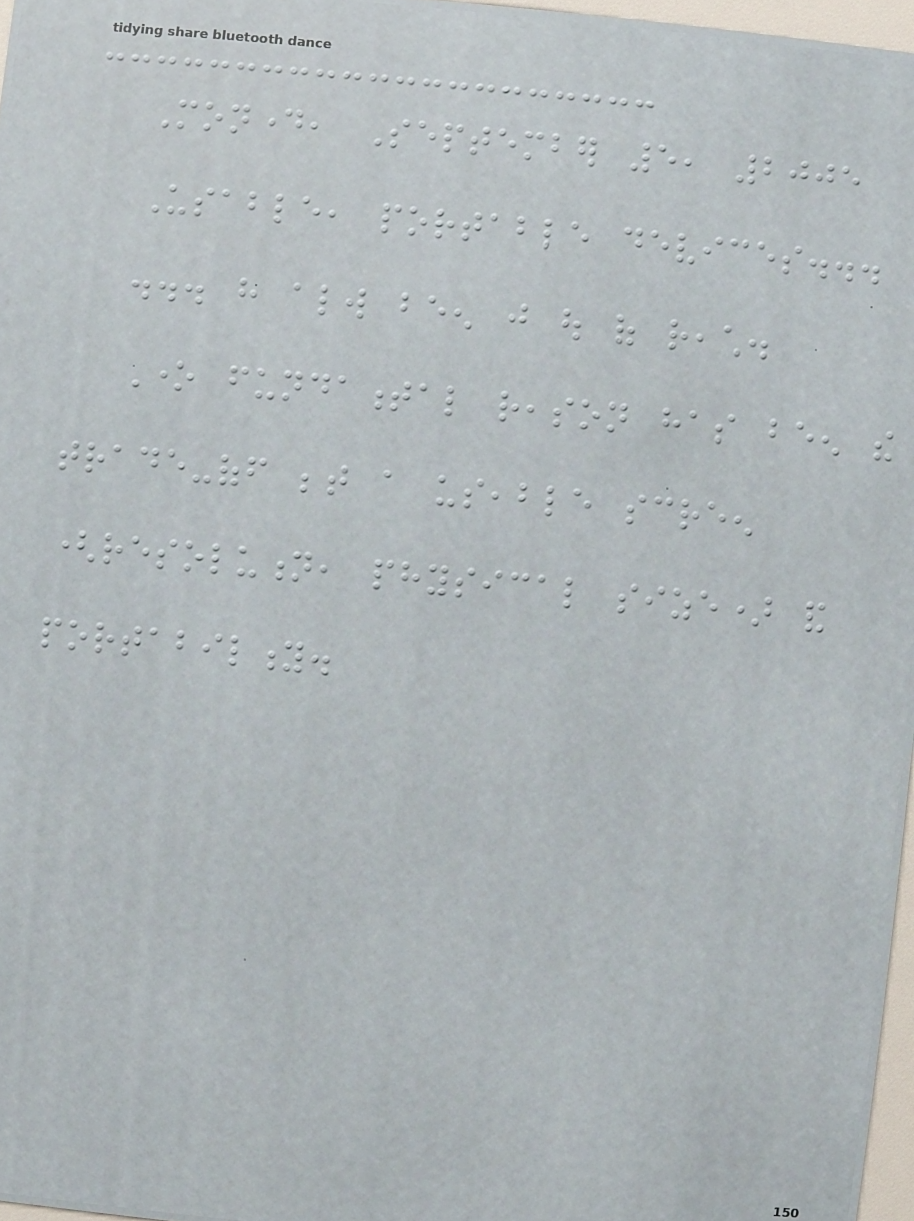Monday, September 5, 2005
Usable, portable devices...
... have always been just out of reach.
One fundamental reason has been the
trade-off between a useable screen
(resolution, physical size) and
portability.
